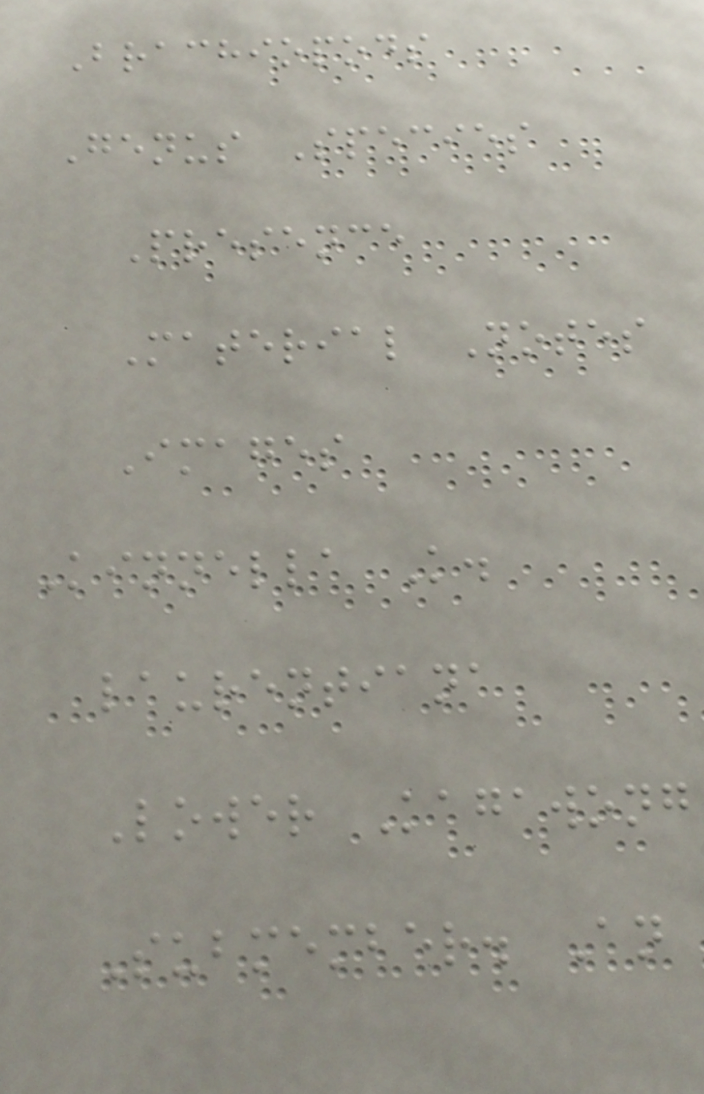Brachiopods
Genus Species
Presence
Material Notes
Images
Kinnella K.
laurentiana
Lower Kagawong
Submember. An
